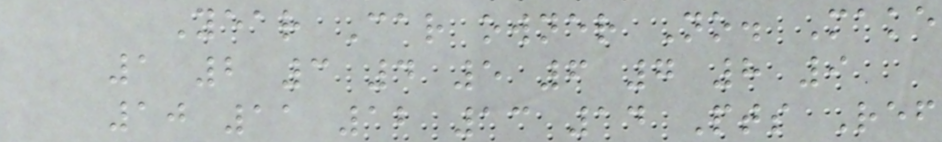Year Car owner No. Make
1 2 3 4 5 6 7 8 9
10 11 12 13 14 Pts Ref
